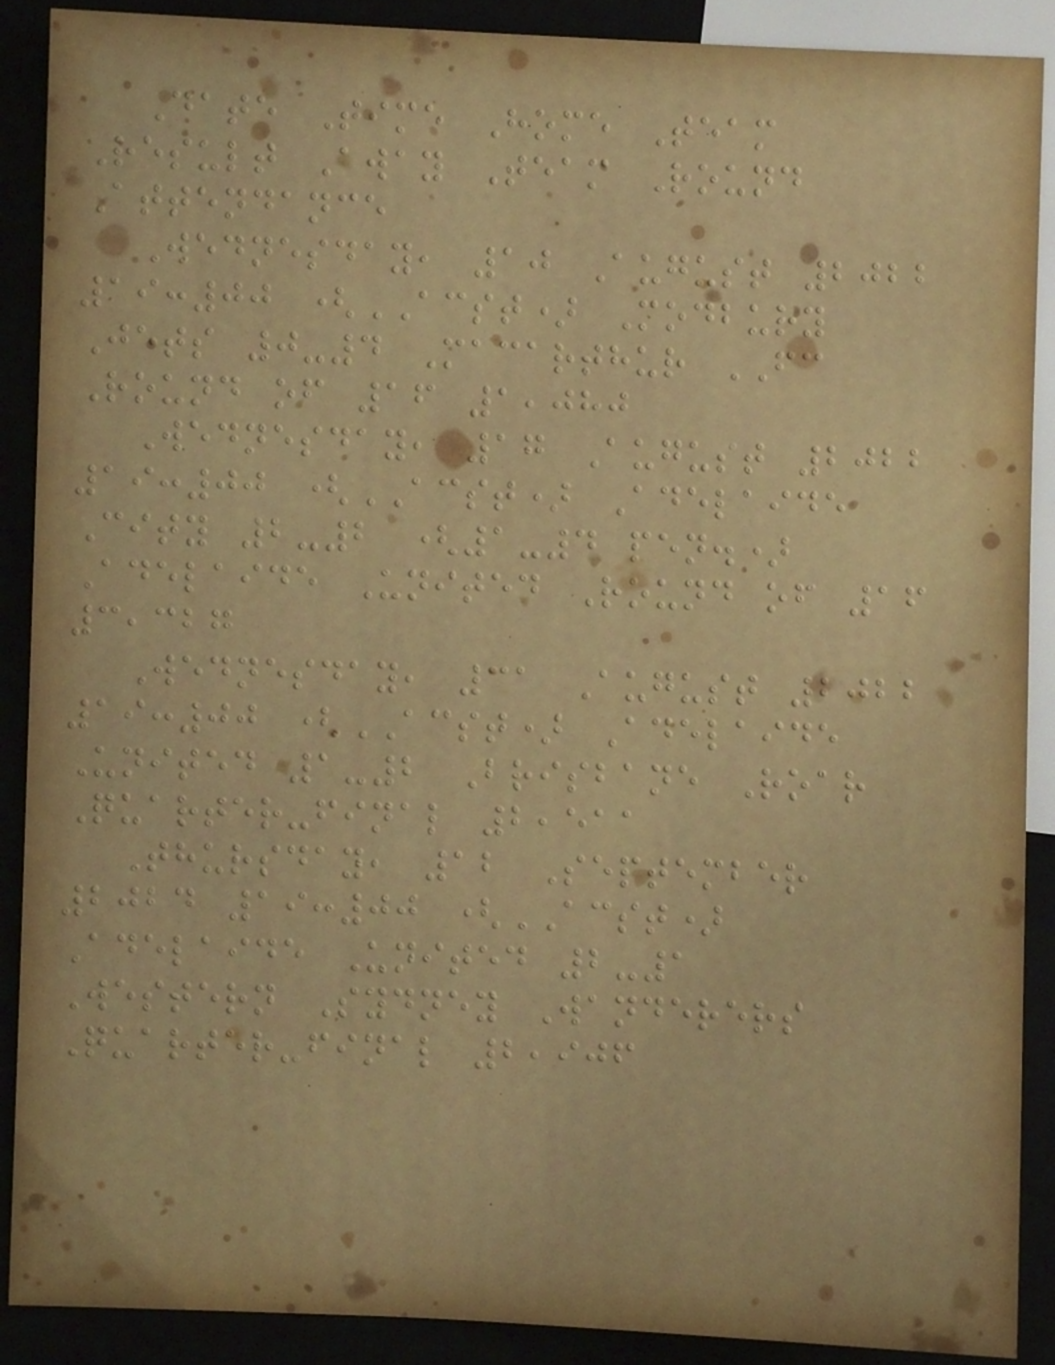Date Time Home Team
Result Away Team Round
Attendance
Wednesday, 10 August 2022
19:00 (ACST) Modbury
Jets 0-4 Macarthur FC
Round of 16 1,080
Wednesday, 17 August 2022
19:00 (ACST) Adelaide
City 2-2 (1-4 pen.)
Adelaide United Round of 16
3,327
Wednesday, 31 August 2022
19:00 (ACST) Adelaide
United 1-2 Brisbane Roar
Quarter-final 2,511
Thursday, 12 September
2024 19:00 (ACST)
Adelaide United 2-1
Western Sydney Wanderers
Quarter-final 2,906
